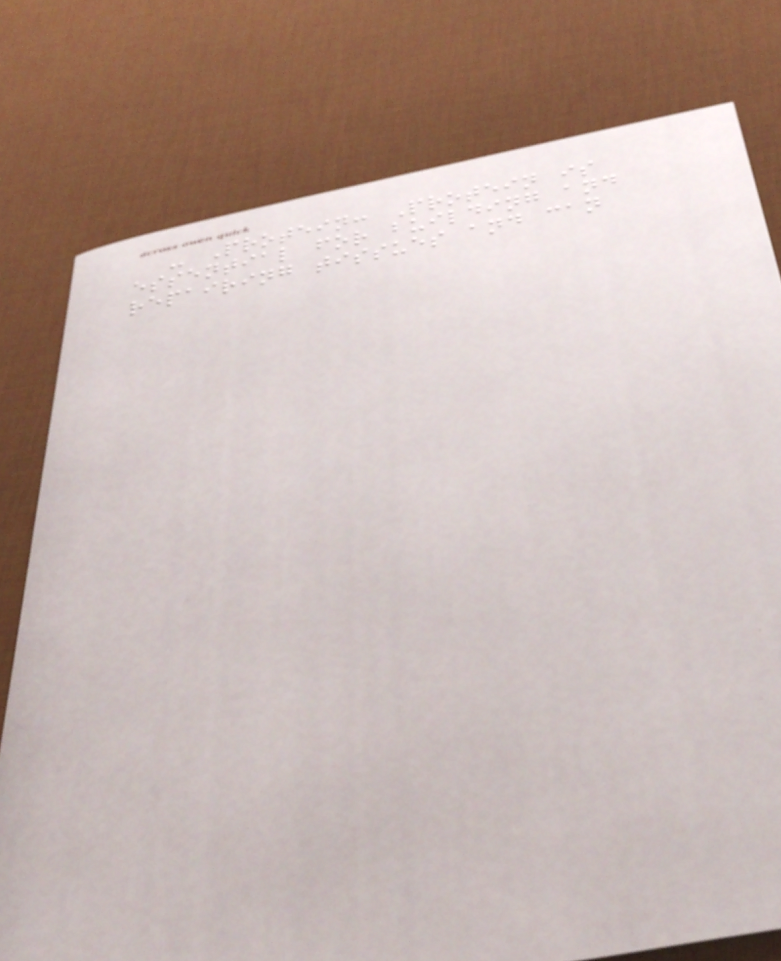- Protein: Protein is
essential for building and
repairing tissues and can
